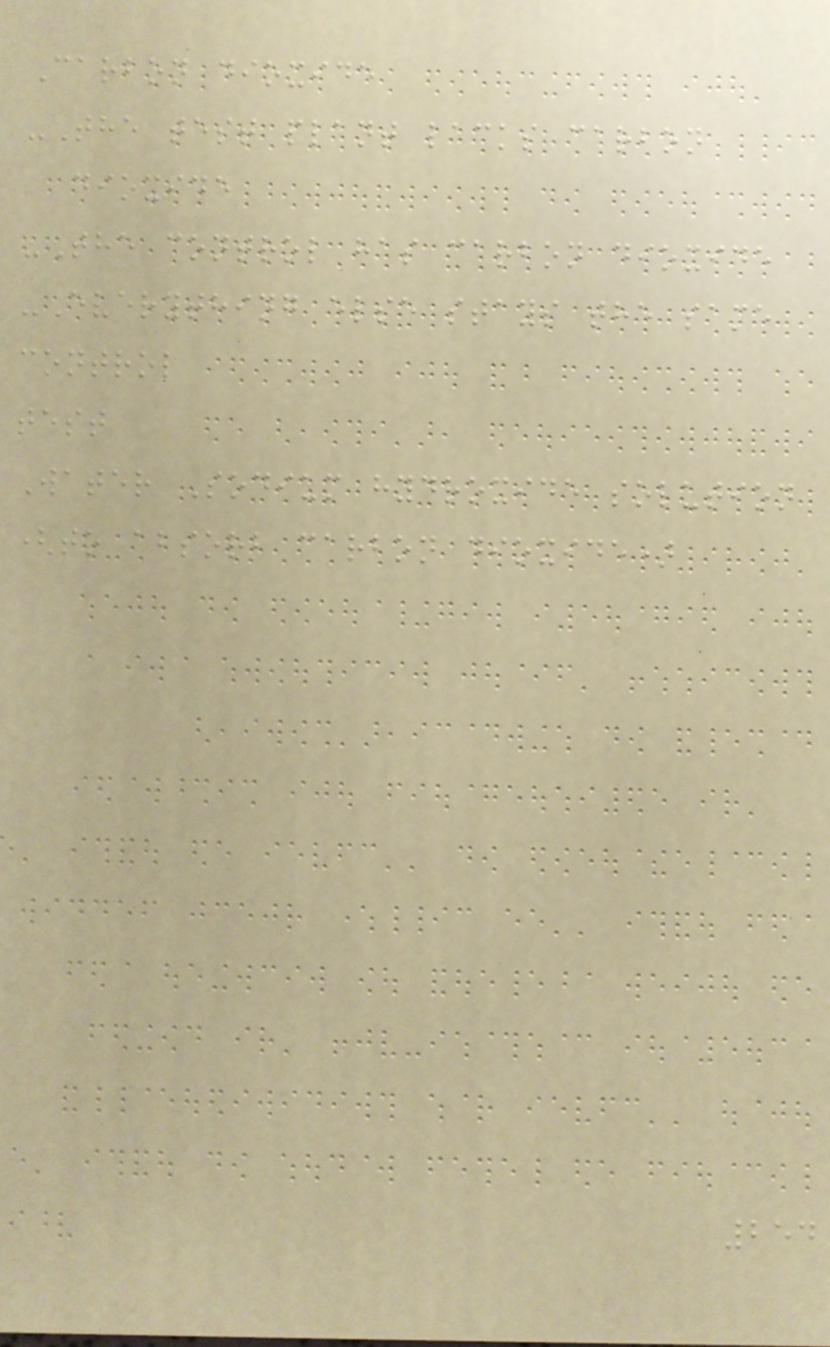Carbon dioxide
-The test plant lacks carbon
dioxide
-The control has carbon dioxide
-Everything else stays the same
control
test
Water Sodium hydroxide solution
(to absorb carbon dioxide)
254
